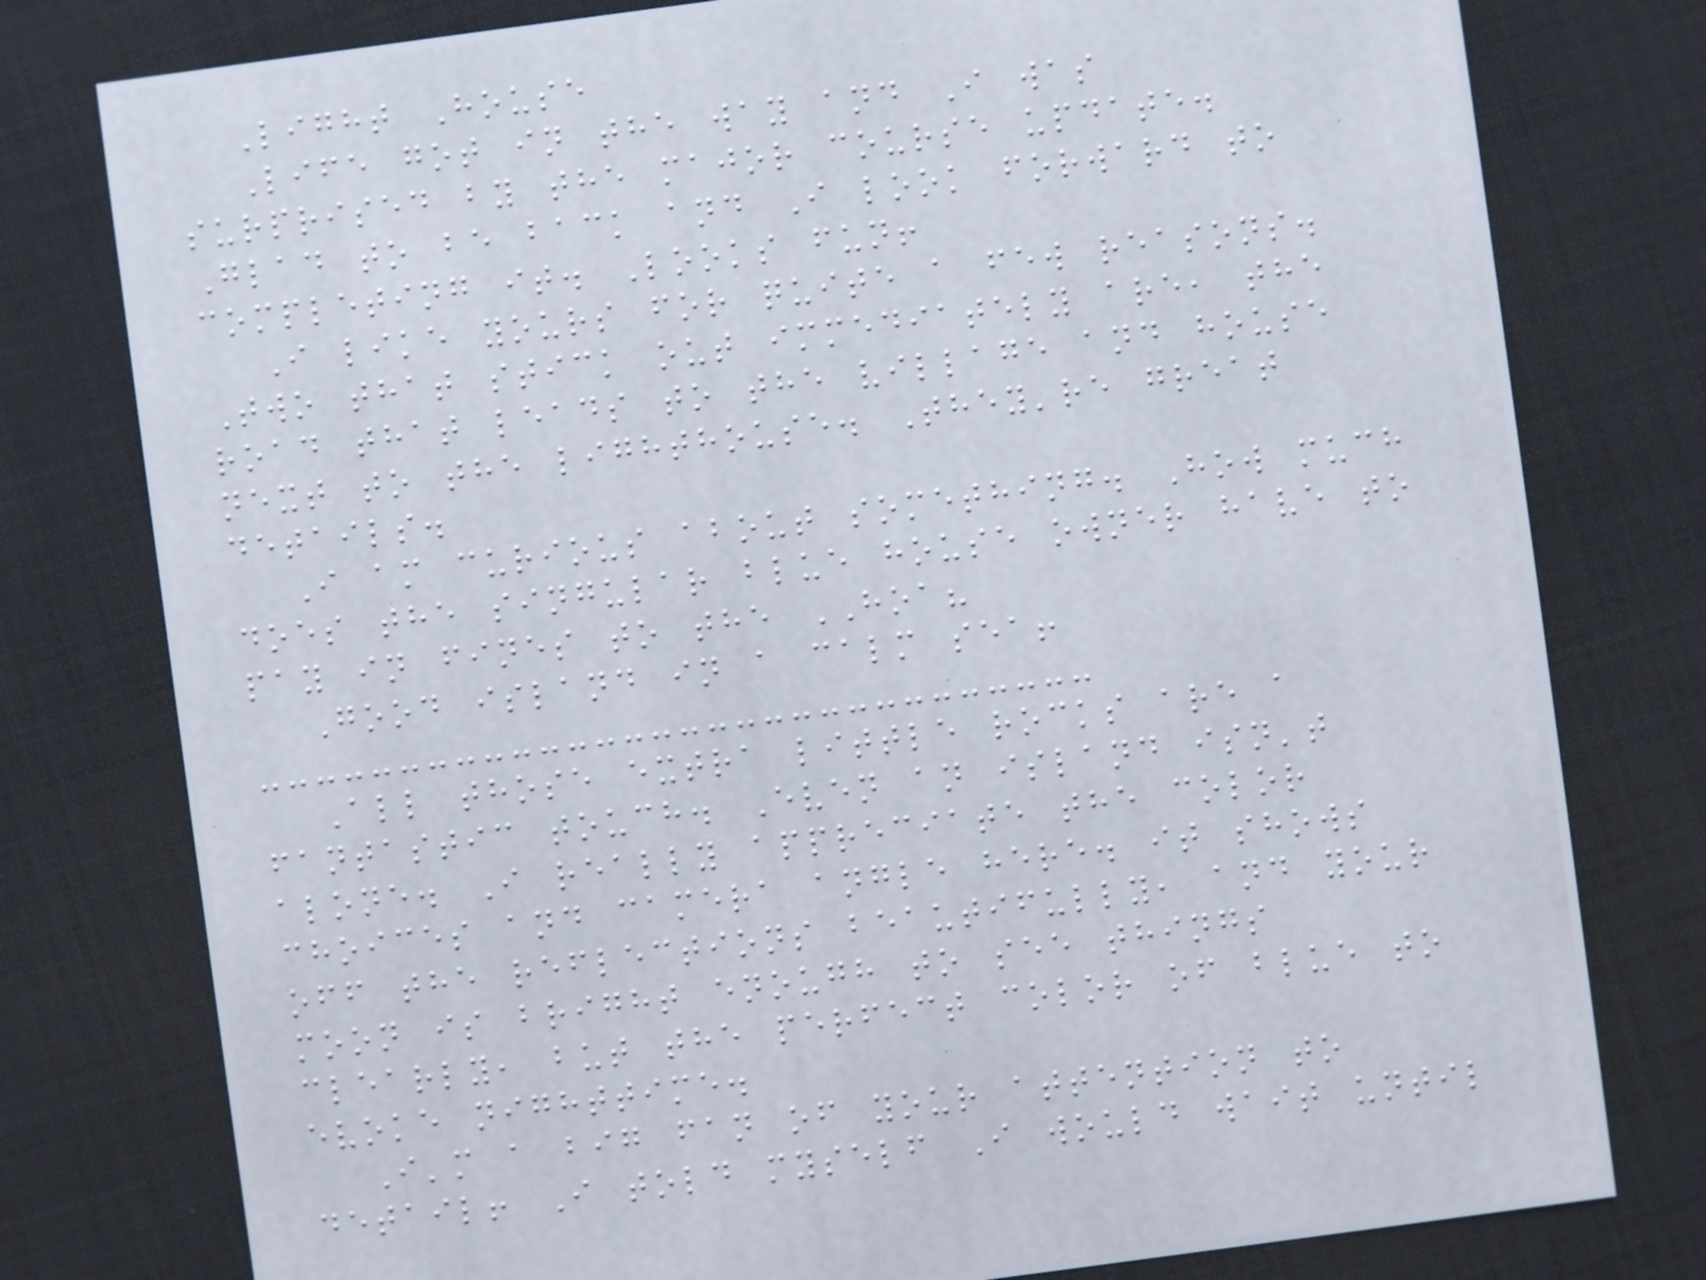Light House
Life got in the way and I was
surprised by the major course update.
Glad to be back and I look forward to
completing it. Looks fun!
I like yours for quite a few reasons.
Two that stick out immediately are, the
road that leads to the village and house
next to the lighthouse. They're great
details.
I am curious about something. How much
does the singular blue house owner have to
pay in fines to the HOA?
Good island in a calm sea!
All those extra little rocks are a
fantastic touch. Even an island isn't
alone. I really appreciate the color
choices and camera angle here. it shows
off the reflections beautifully, and your
moon is bright enough to see things
clearly, but the perfect color of blue to
evoke nighttime.
I'm a big fan of your attention to
detail! I told myself I would wait until
